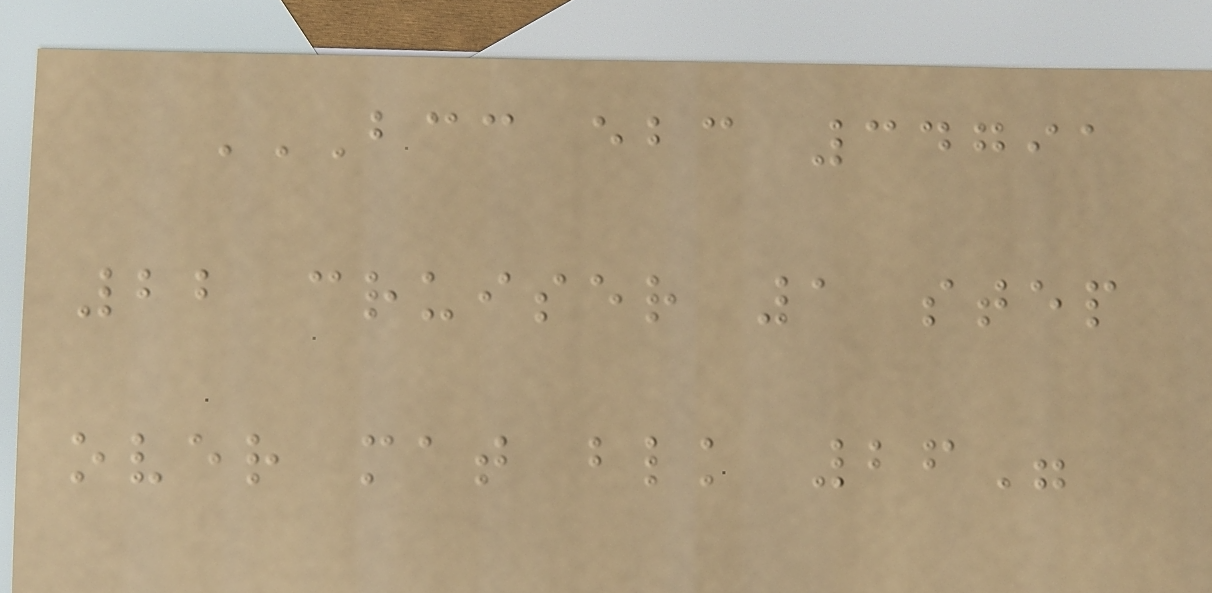BCC EBC 34791
22 CRUISER 1 STEP
OVER MAT BLK 26"
